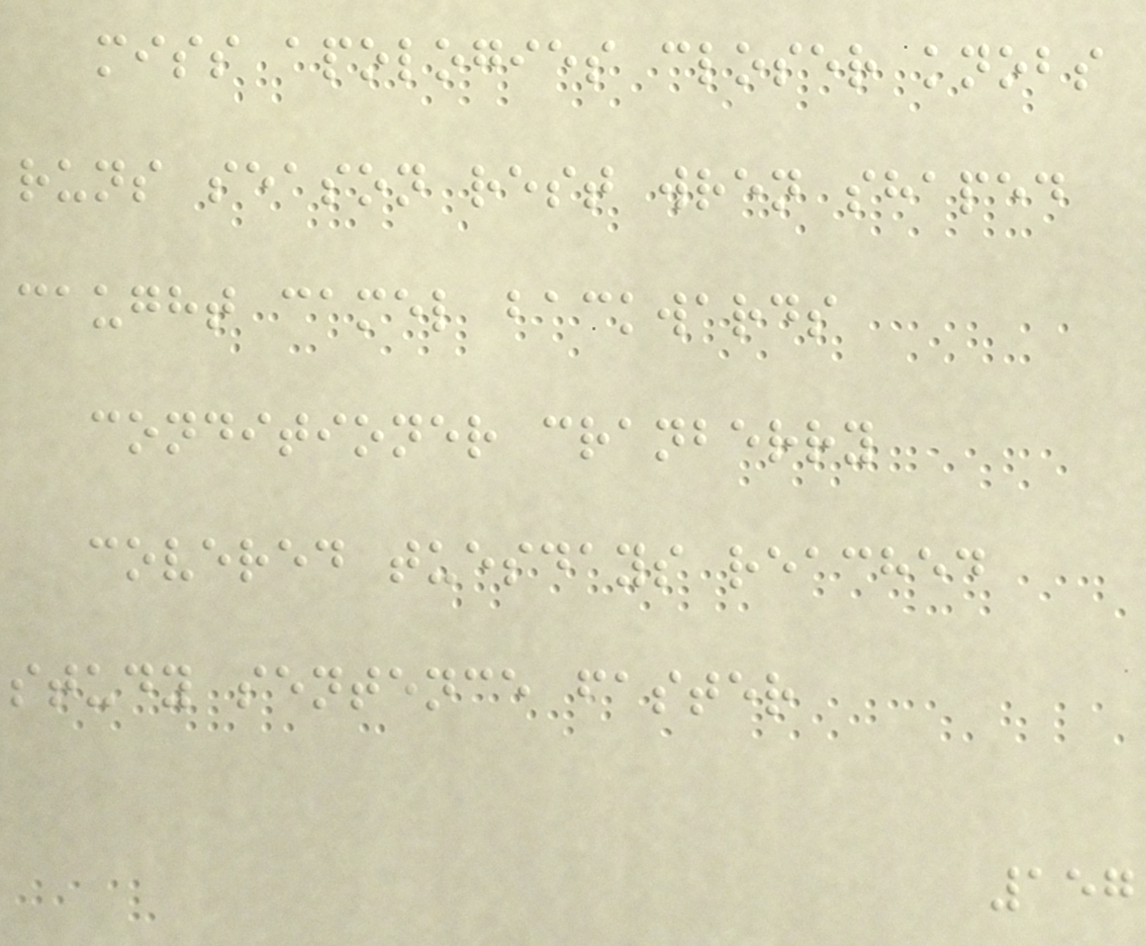miss apologies closer knobs
runs season rest wren shaped
caught camel backwards
conditioner cranberry
covered tuesdays reached
study sentence faster
157
